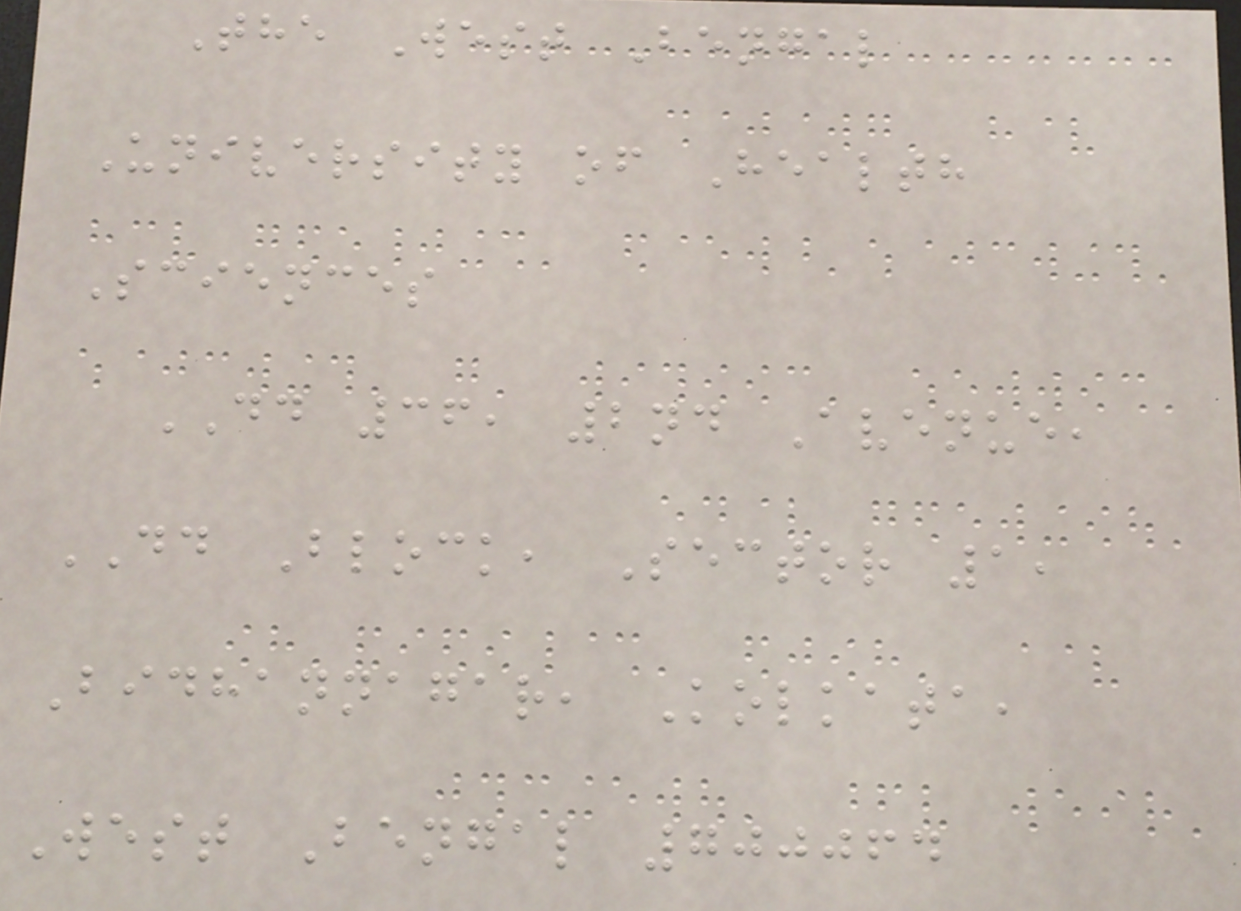The West Bengal
University of Health
Sciences
DD 36, 2nd Avenue,
DD Block, Sector 1,
Bidhannagar, Kolkata,
West Bengal 700064
